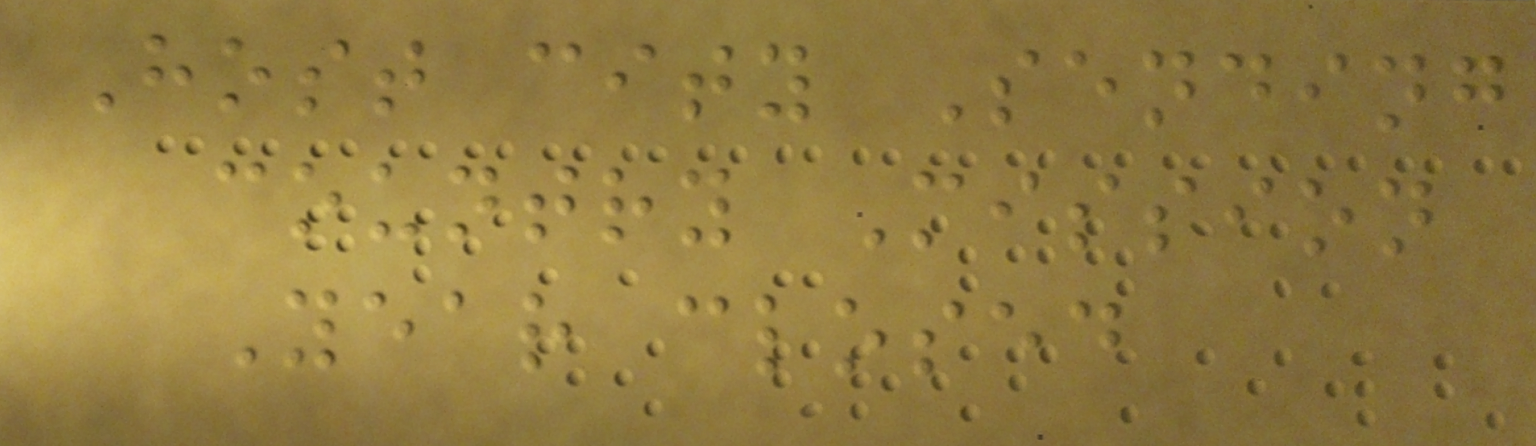Host city Sending
country Mission
Year closed
